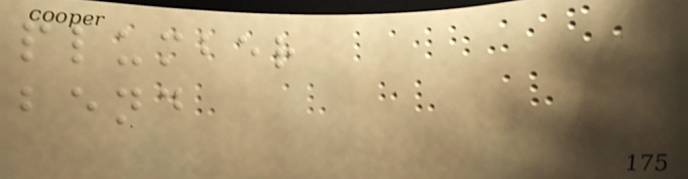plumber
bend
